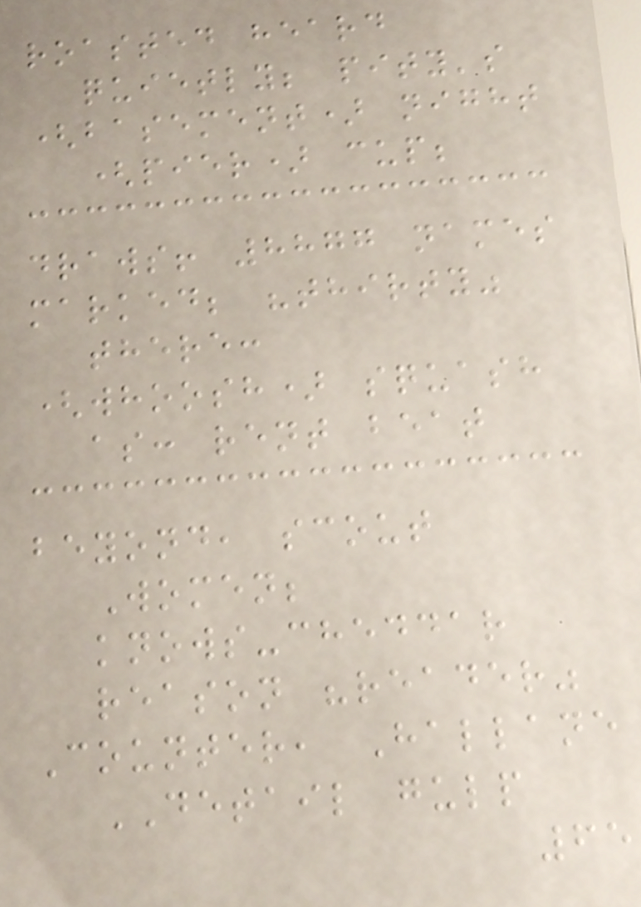roasted heard
quietly; pity's
(basement) night
(pier) cup;
draws! 8877 names
marked; "thirty"
there:
(whoosh) squash
as: rent beat
beyond, scout
Women;
knows-cheddar
reason "reader"
Counter, Hallane
DETAIL gulp
65
